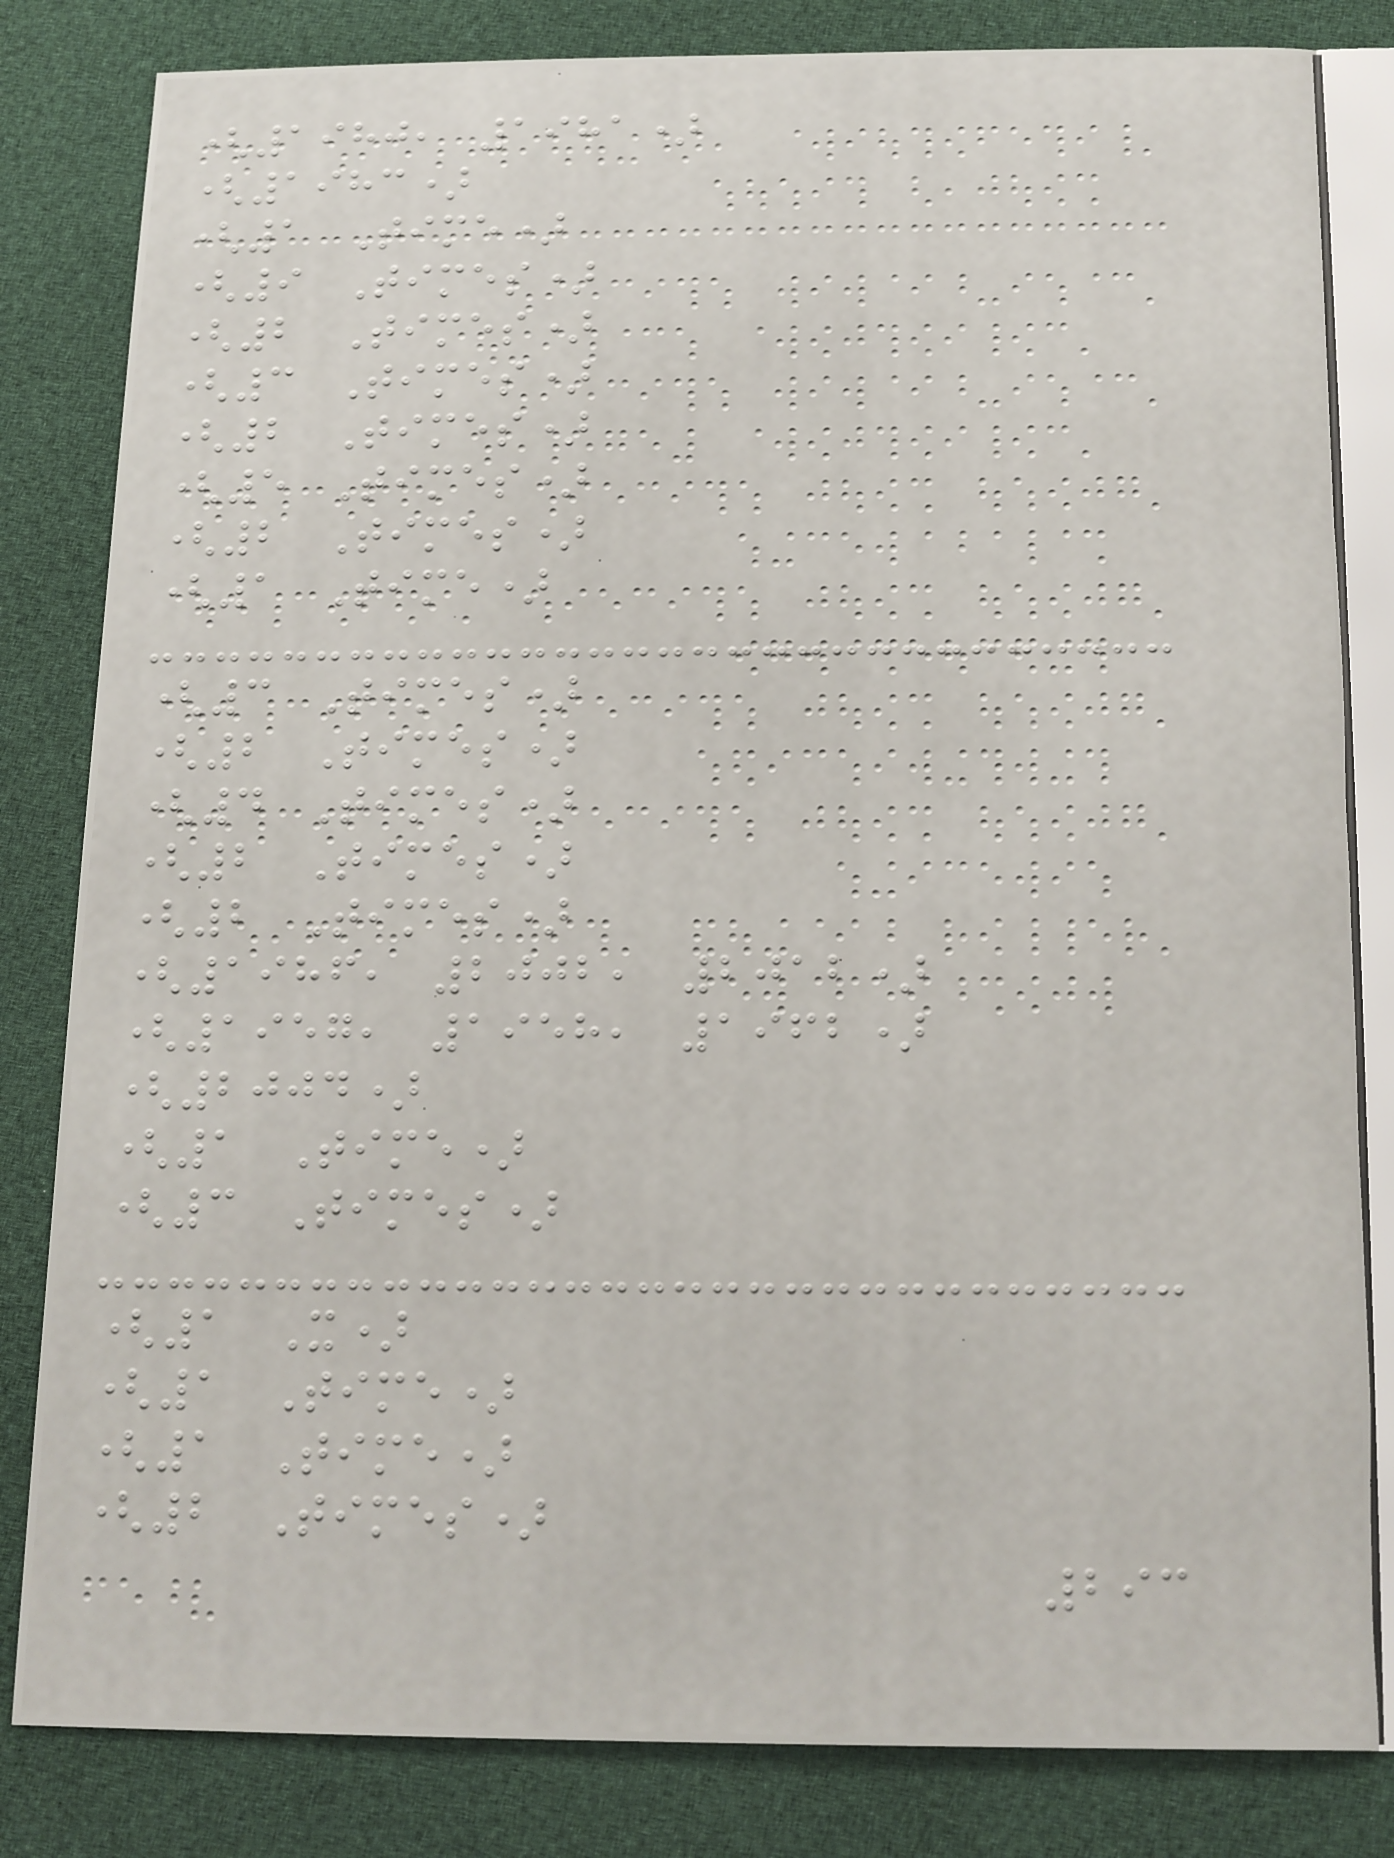(1980, 1981)
(1983)
(1 Time)
(9 Times)
(2 Times)
(3 Times)
(2 Times)
(5 Times)
(2 Times)
(1 Time)
(3 Times)
(2 Times)
(4 Times)
(2 Times)
(2 Times)
(1986, 2002, 2012)
(1957, 1958, 1962)
(2004)
(1 Time)
(3 Times)
(1 X)
(1 Time)
(1 Time)
(2 Times)
293
